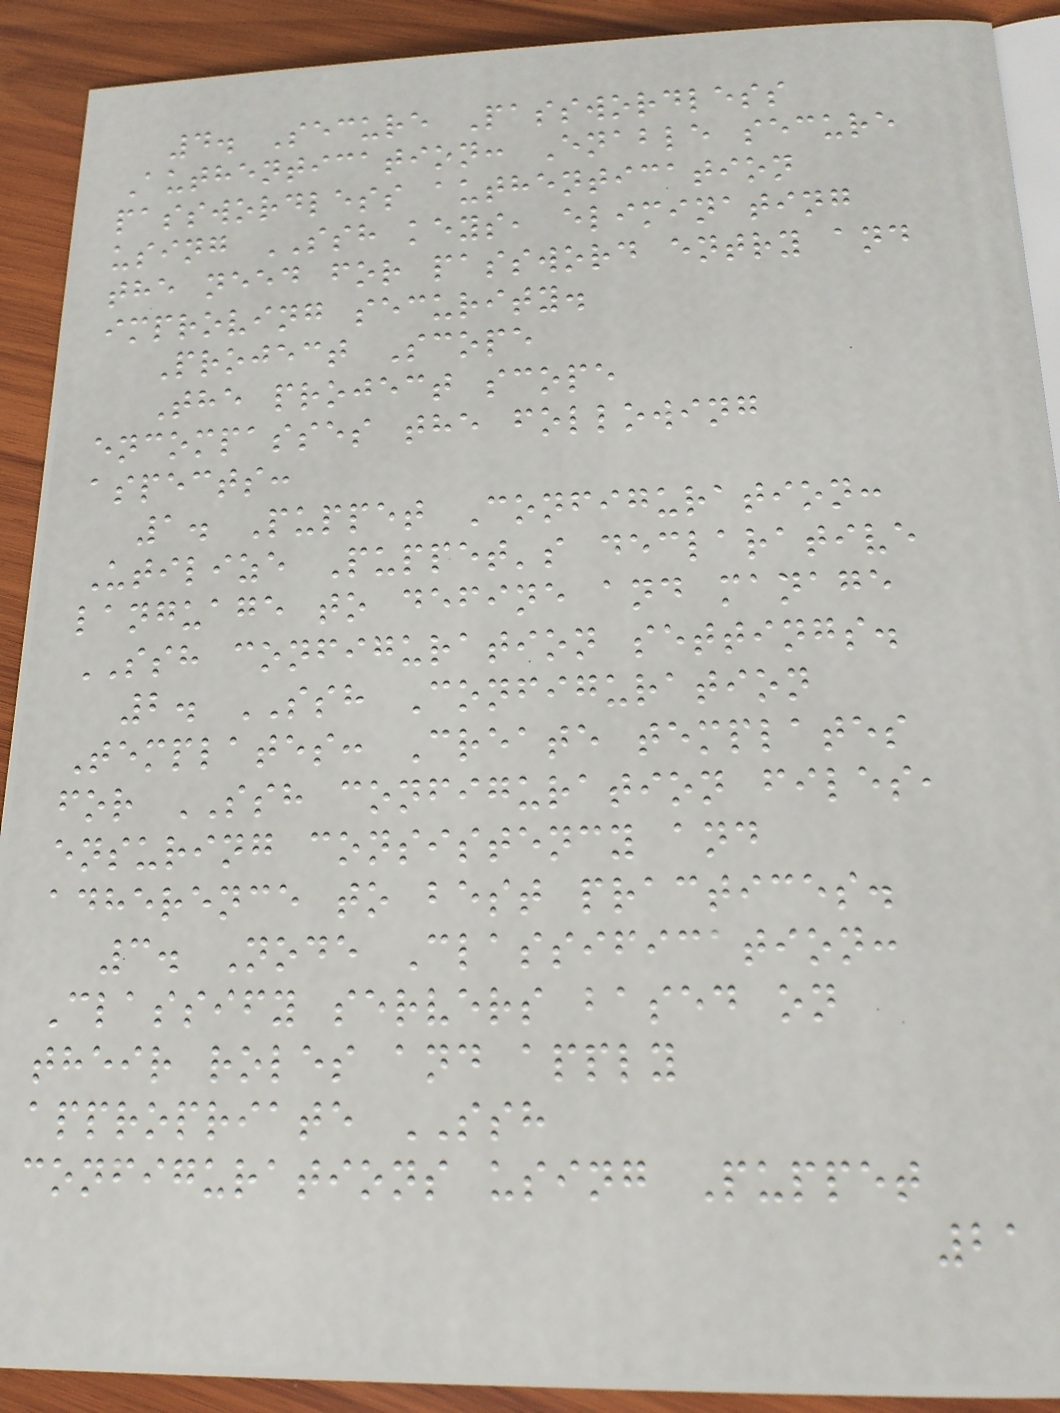4. Secure Passwordless
Authentication: Enable secure
passwordless authentication
using SSH keys, eliminating
the need for password entry and
improving security.
Project Scope
The project scope
encompasses the following
aspects:
1. Puppet Configuration:
Utilize Puppet's declarative
language to define and manage
SSH configuration settings.
2. SSH Configuration
Templates: Create templates
for SSH configuration files,
ensuring consistency and
adherence to best practices.
3. Node Classification:
Classify servers based on
their roles and apply
appropriate SSH
configurations using Puppet
21
